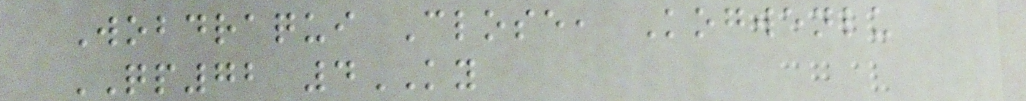Wobdraqui Close, Kogwenlu
QP72 4KY
